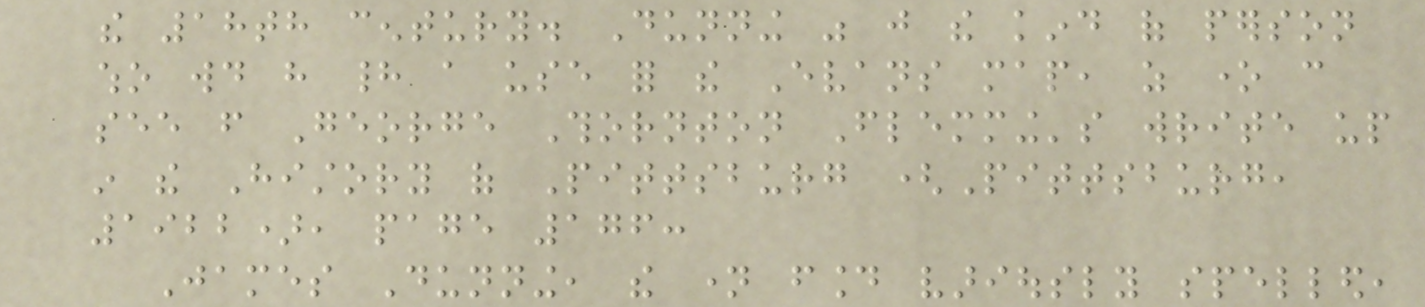the 18th century. Dunning was just the kind of person
who would have had a use for the Evans map, as one can
see from George Thornton Flemming's write up
in the History of Pittsburg (Pittsburg,
1922), page 176:
James Dunning, the name found variously spelled,
